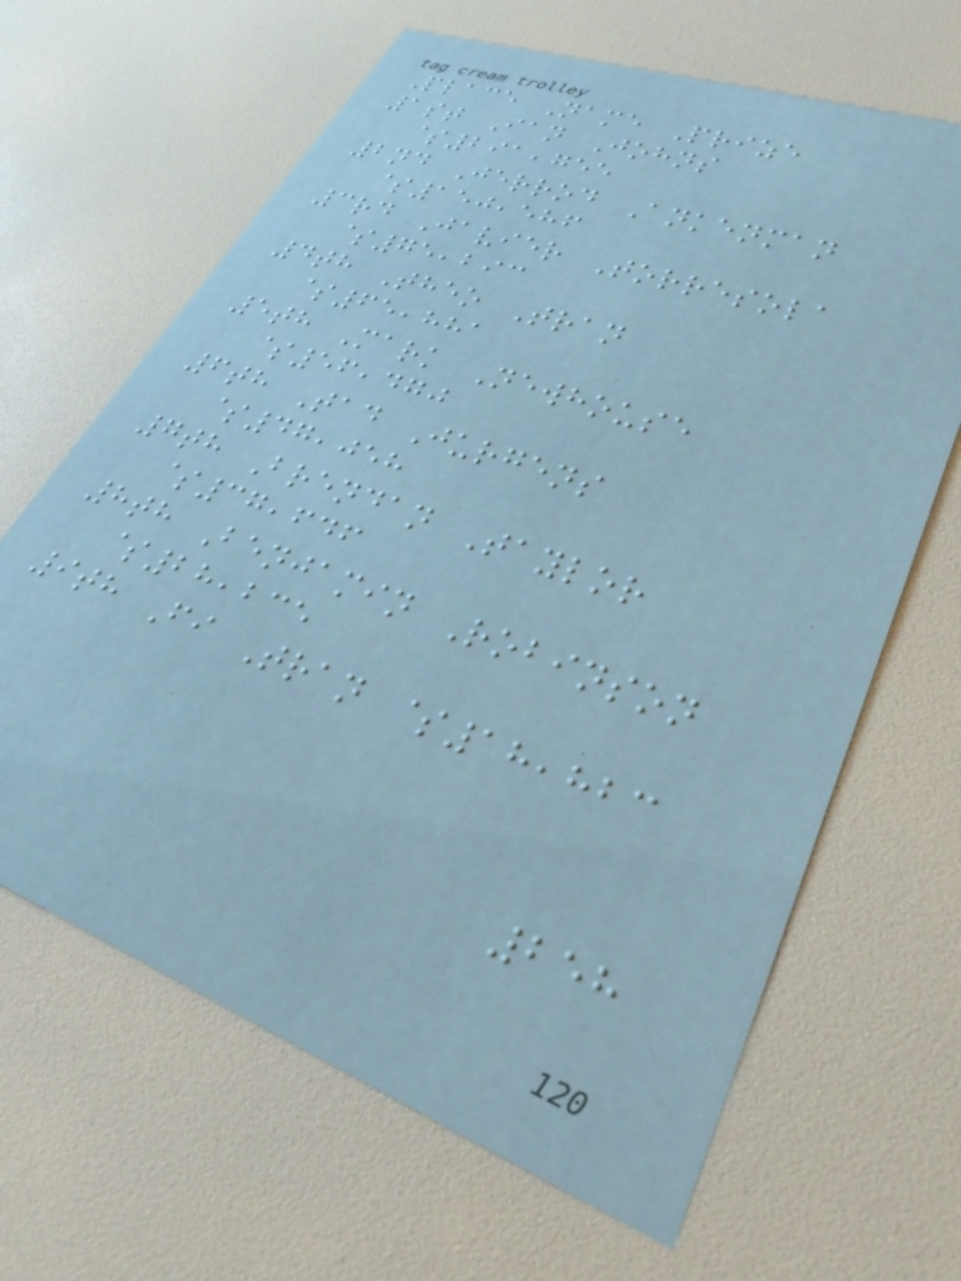Place Name Prize
1st Ian Johns
$291,755
2nd Jerrod Ankenman
$150,586
3rd Javier Torresola
$75,293
4th Theo Tran
$65,881
5th Mark Newhouse
$56,470
6th Tad Jurgens
$47,058
7th Brendan Taylor
$37,646
8th Benjamin Robinson
$28,235
9th Fi Tran $18,823
258
